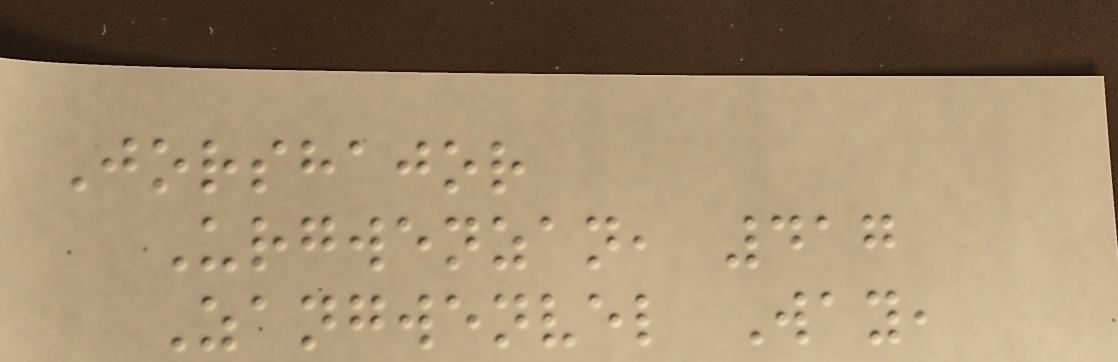Jorshajor
Urgwenzan, 417
Zangwenvel Way,
